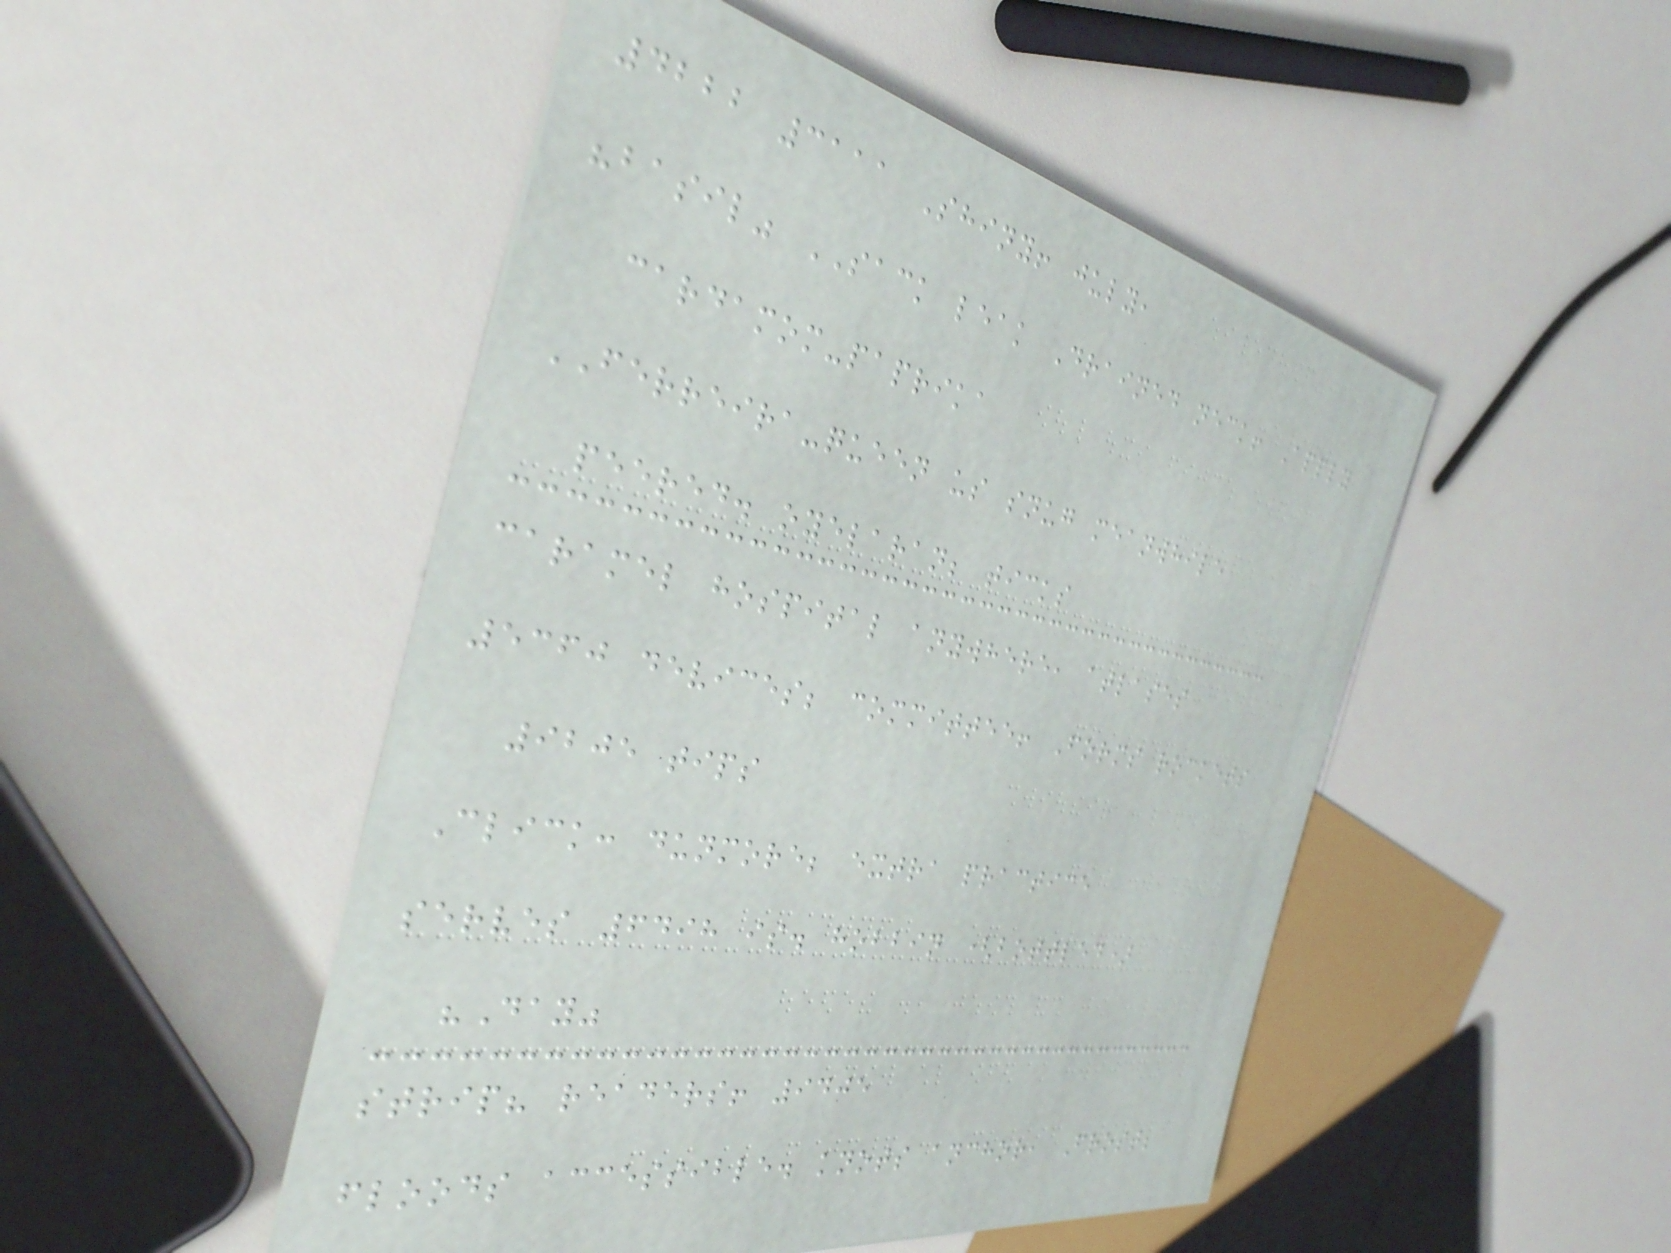4222 3111 Shiny! july,
"basil" SACK leak Drained neck! Apply
cardamom-paprika
FERREIRA-queen us snug meanwhile
peered. oyelaran; ticks
caramel hospital anywhere, atlases
5360 devices; committee! Forms rockets
9205 tips
Click: dunmore; extra practice
serves 6498 is. hobbin (bottled)
"Day"
strip? readers! 9405
floods accessible. knots anchor, Frost;
